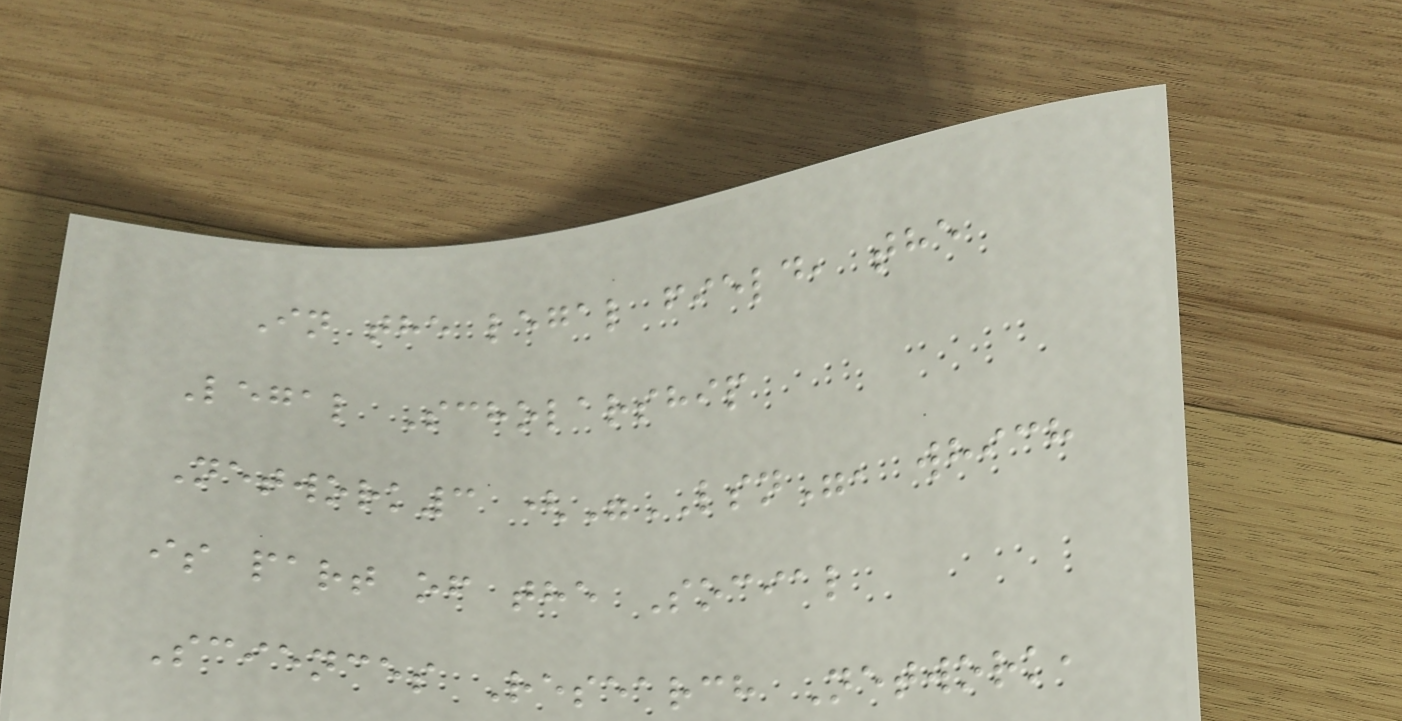In the legal field, the
Legal Scholarship
Network3 ("LSN", which
is part of the Social
Sciences Research Network,
